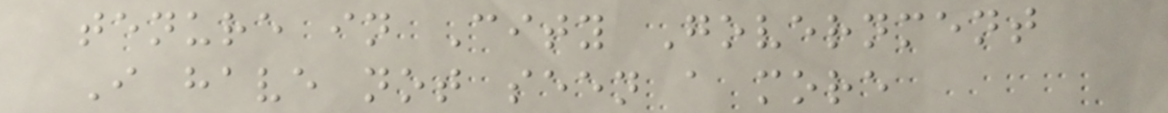tenure in City Government
I have not seen a more
